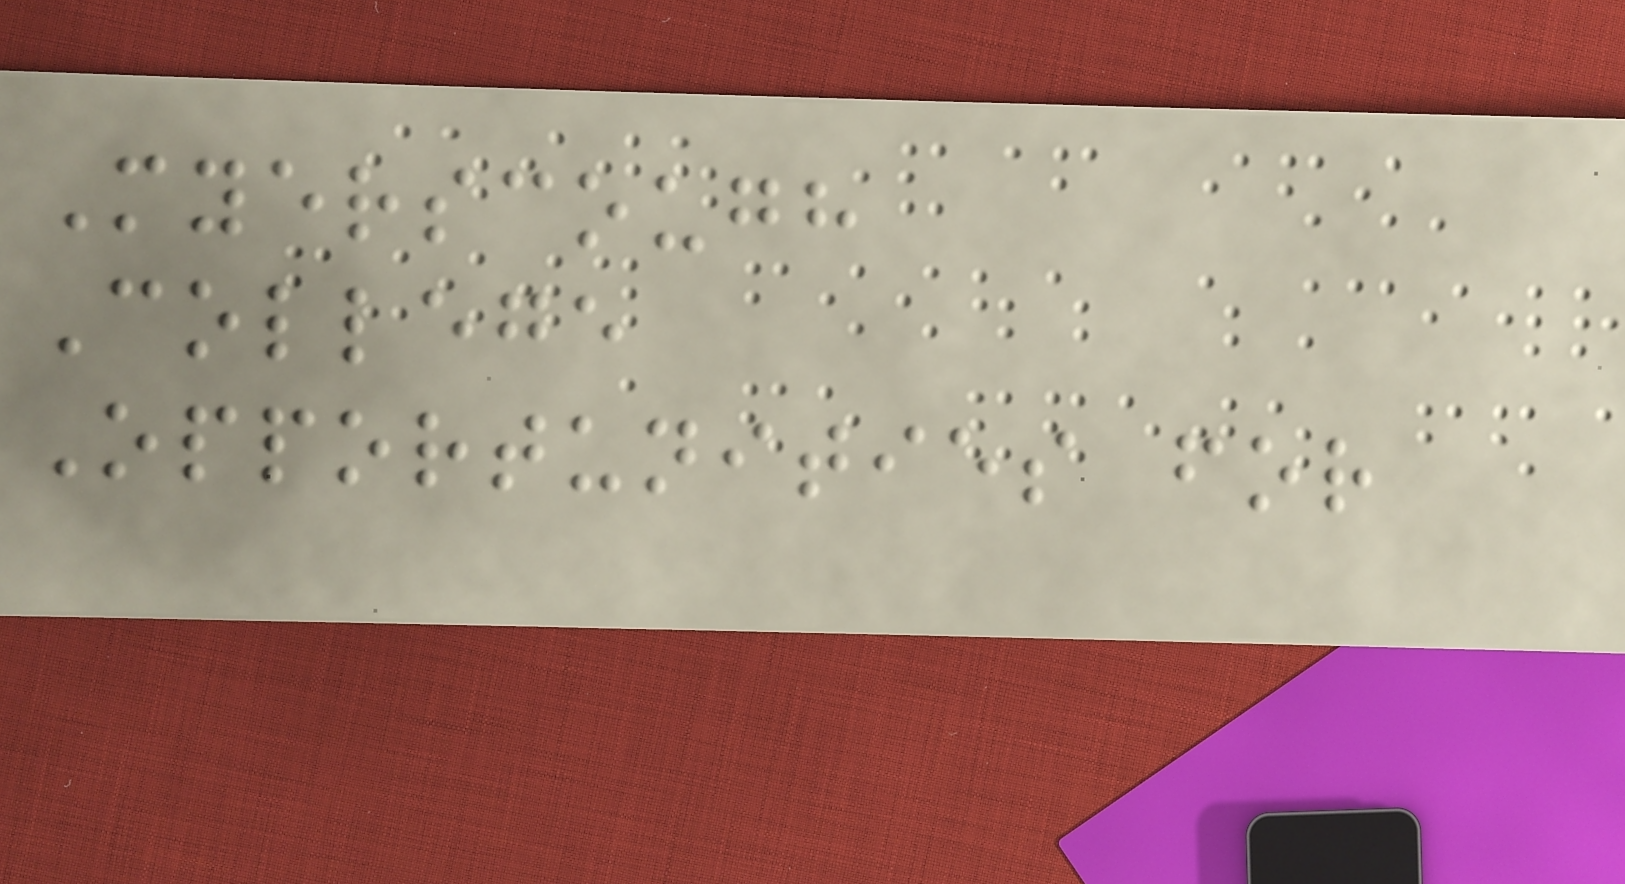Myerscough
College
Opportunities for
